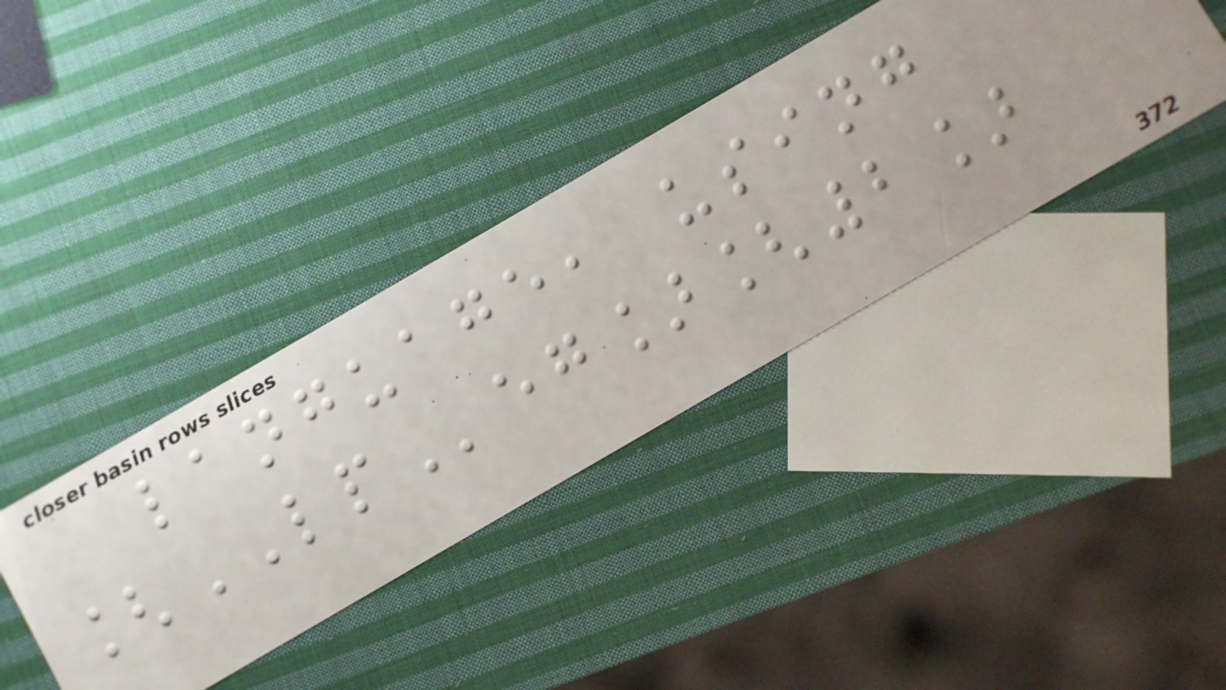language, using
[LPeg][2]
